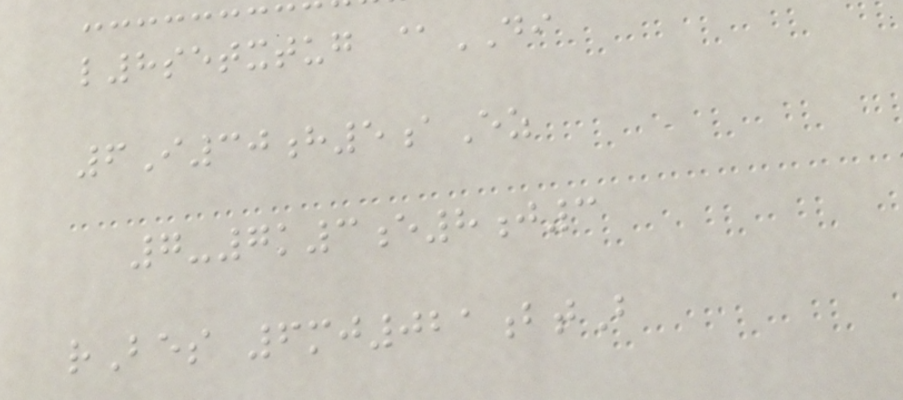l8setxtug @DI
6I30h5aEz
7-7k3e8j3
rBes 6mj021btB
